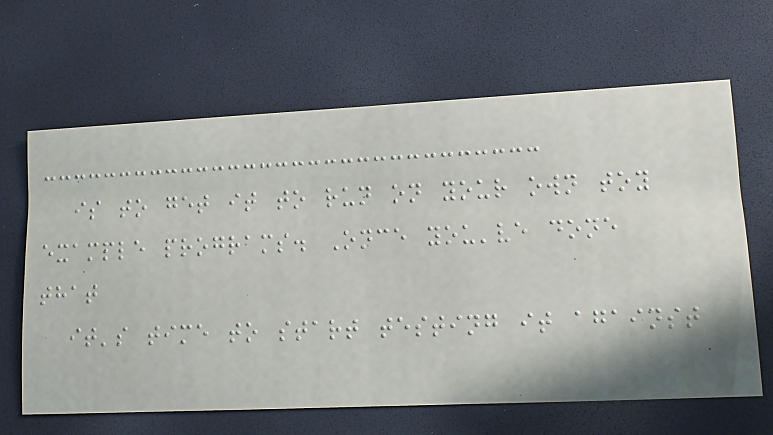is to get it to run on your own toy
example programs. Once you've done
that
it's time to start testing it against
